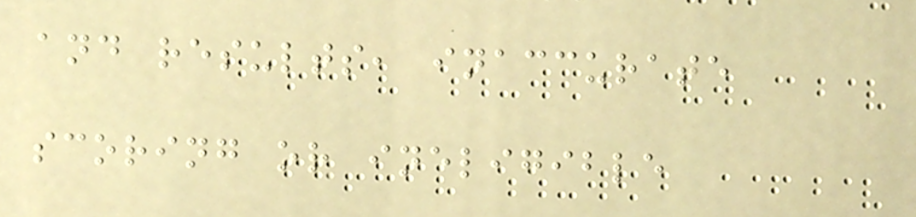and results, inaccurate
scoring or ineligible
